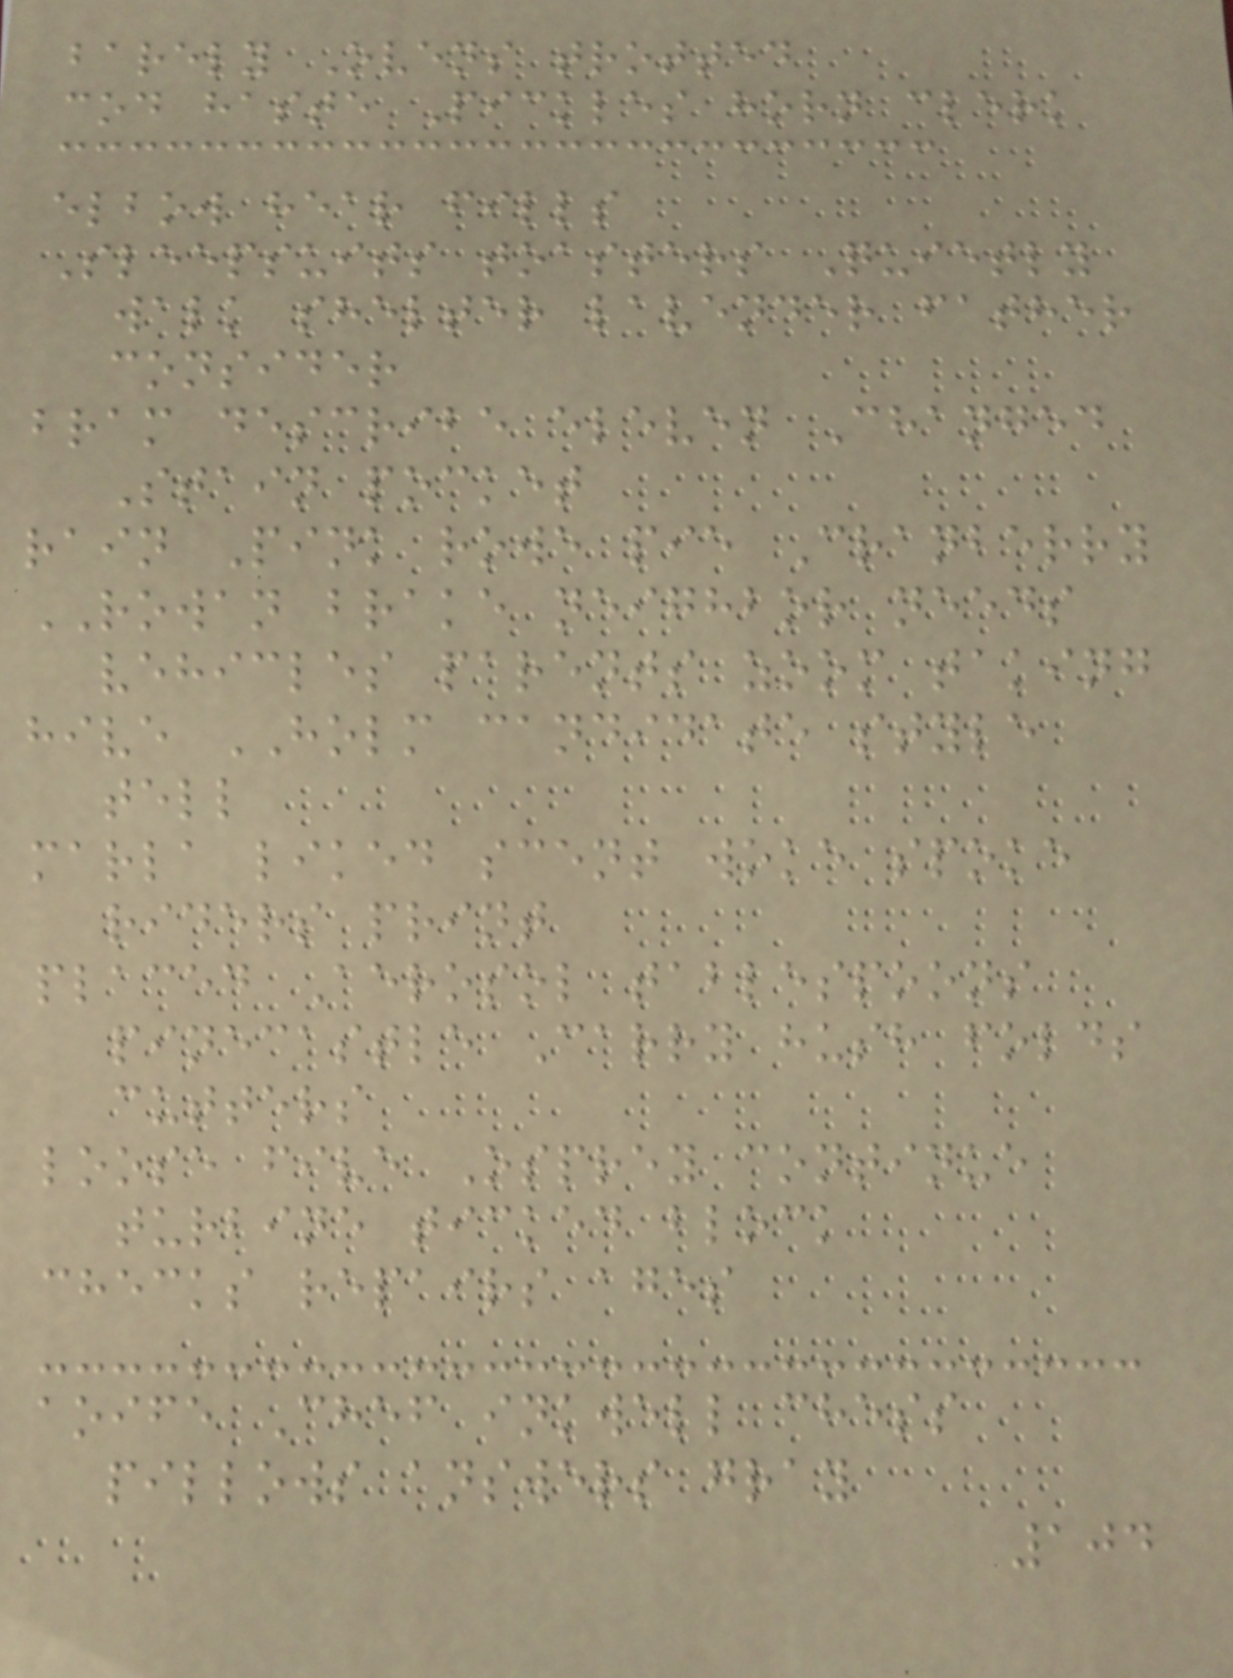barely Ovens trotted
cod haste Pickles horn clerk
elbow hear fills
Sleepsuits toasters Quietly
walk shelter lavender father
consider
bram describe eleven Changed
Stain pocket
rain Pink rowe pie Cranberry
ROWAN brake neighbor needs
vehicles parents zoom taking
hive HOLM candidate style
tell
marla liked scent woke spoke
riders print
placed Aerosol tablespoons
pinecastle Carry hush folds
cutters
loose five Osprey continue
turbine ticked block
checks repairs ages
aoife Chef inkwell chess
pillows answers gray
104
